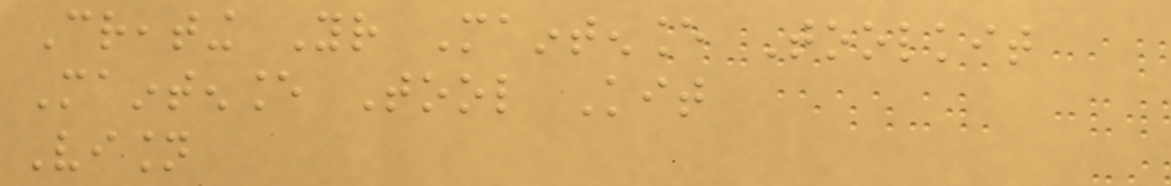Creating Your Maintenance Toolkit
Maintenance Tool Kit
Vision
